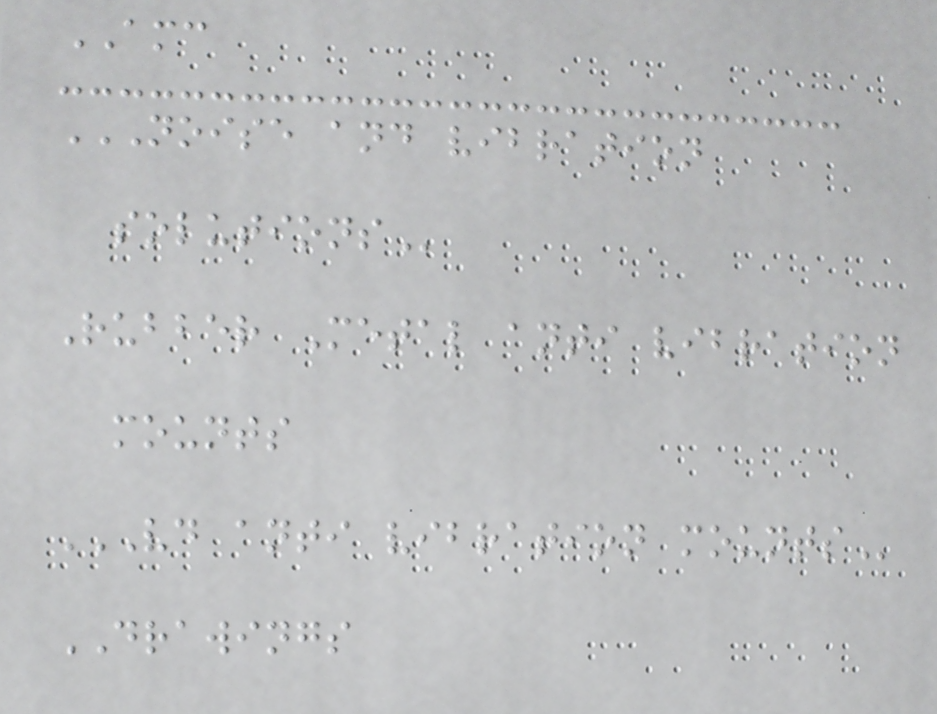AMC
NOISE AND VIBRATION
SOLUTIONS
Rubber Metal anti vibration
mounts
VD ANTI VIBRATION MOUNTS
DRAWINGS
